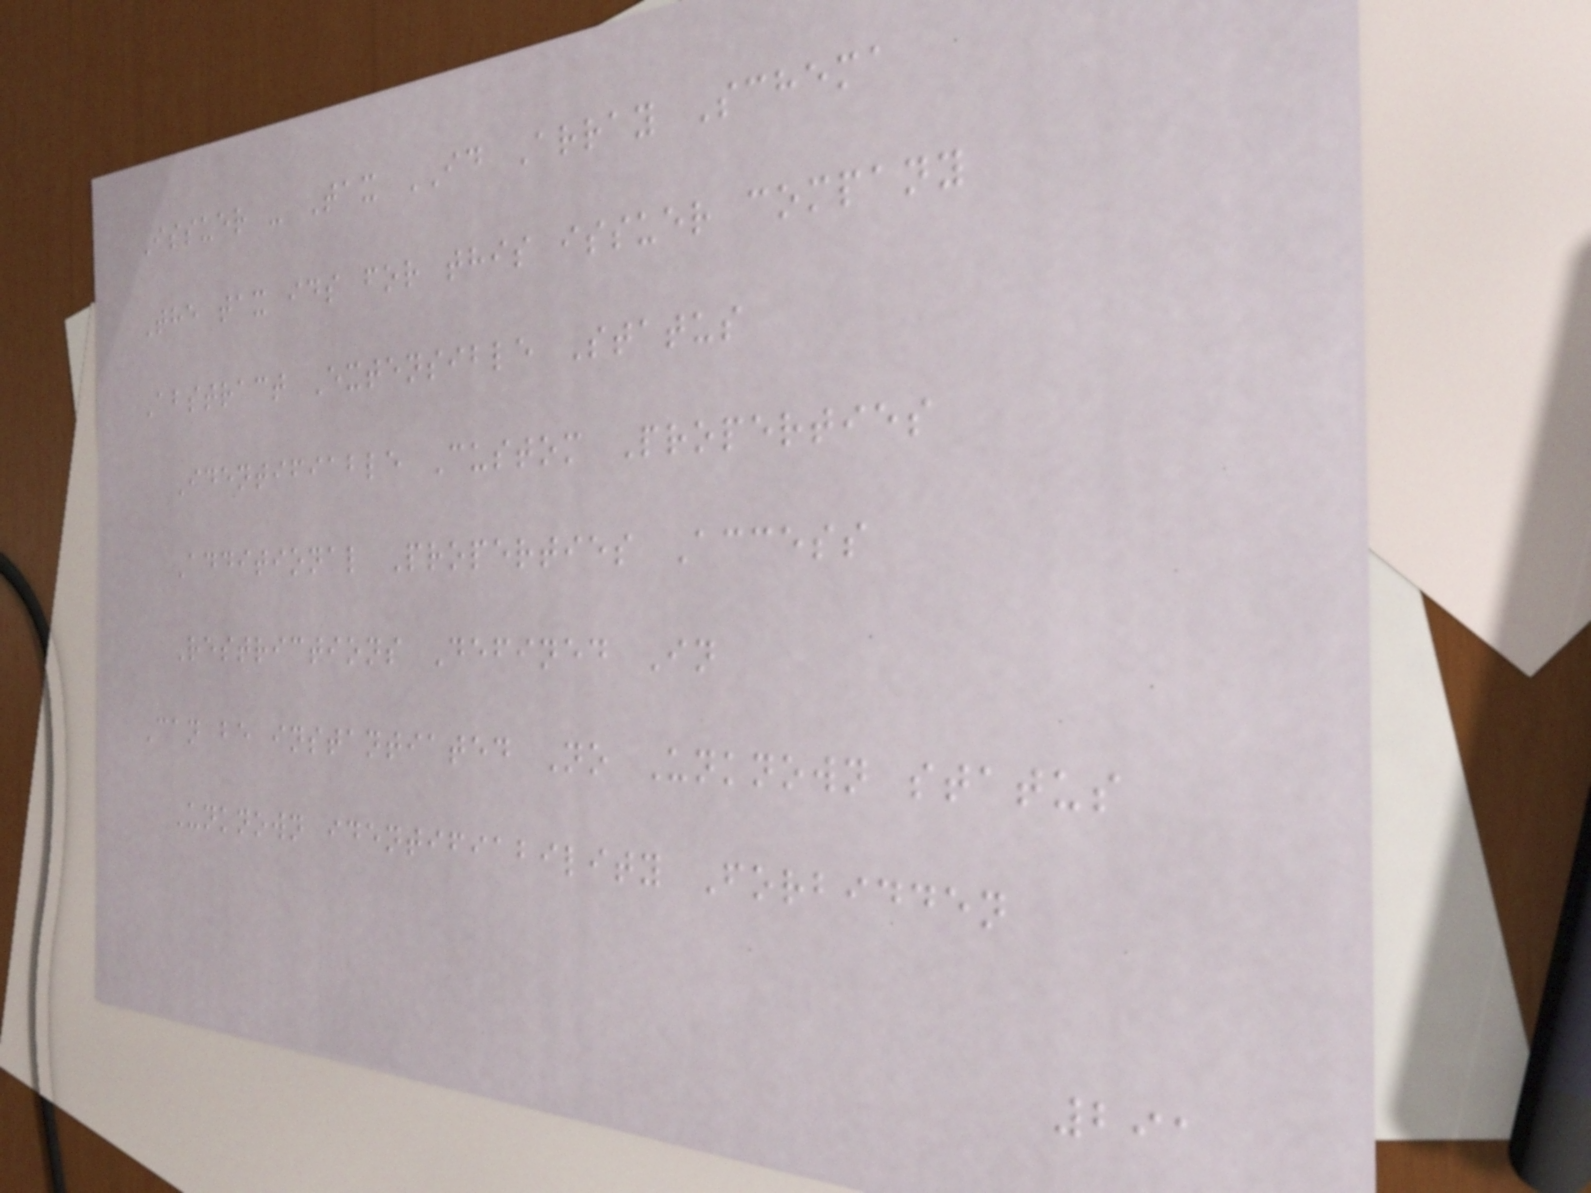Issuer - Tax ID Array Schema
The tax ids for this issuer company
Abstract Extensible Status
Identifiable Custom Properties
Additional Properties Access
Restrictions Defined In
Can be instantiated No Unknown status
Unknown identifiability Forbidden
291
